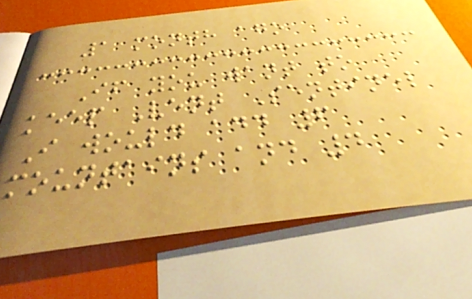1 month ago
If you want to
keep Vent Sentinel
I would add 6
mountains and 4
